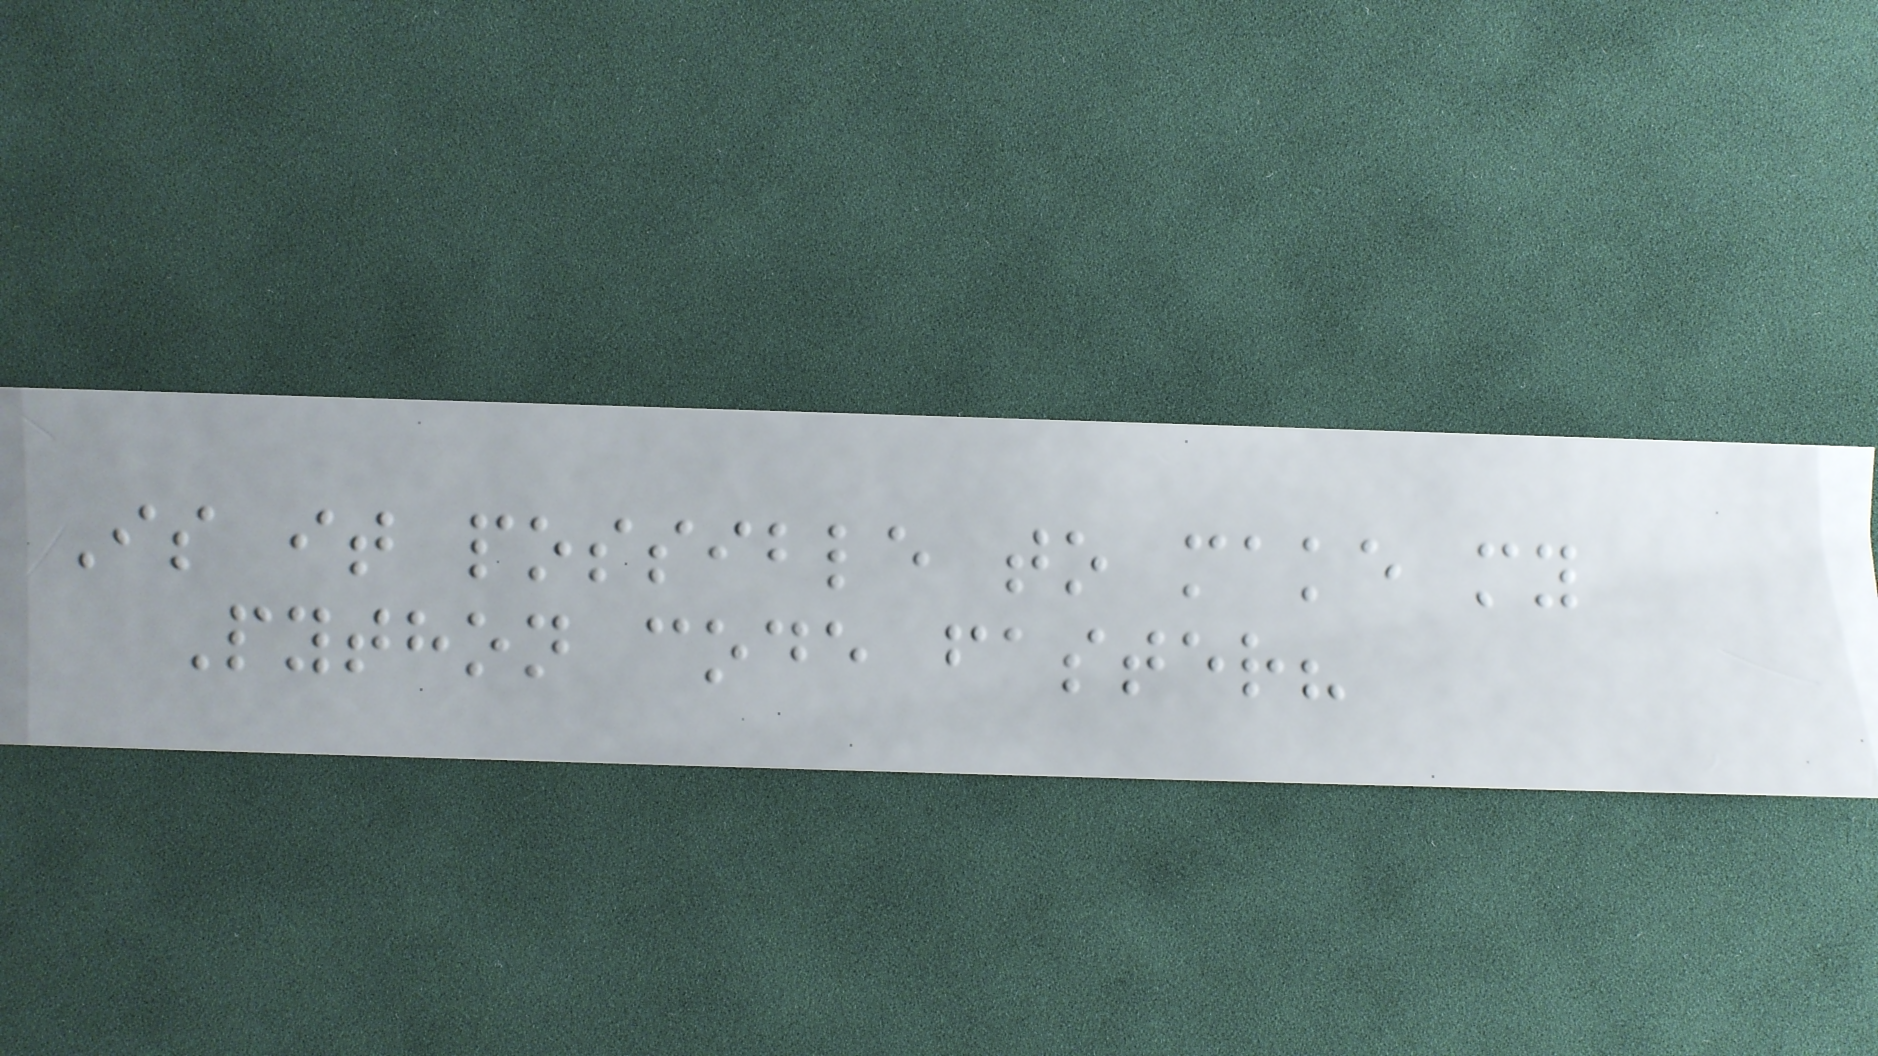Is it possible to make my
Python code faster?
